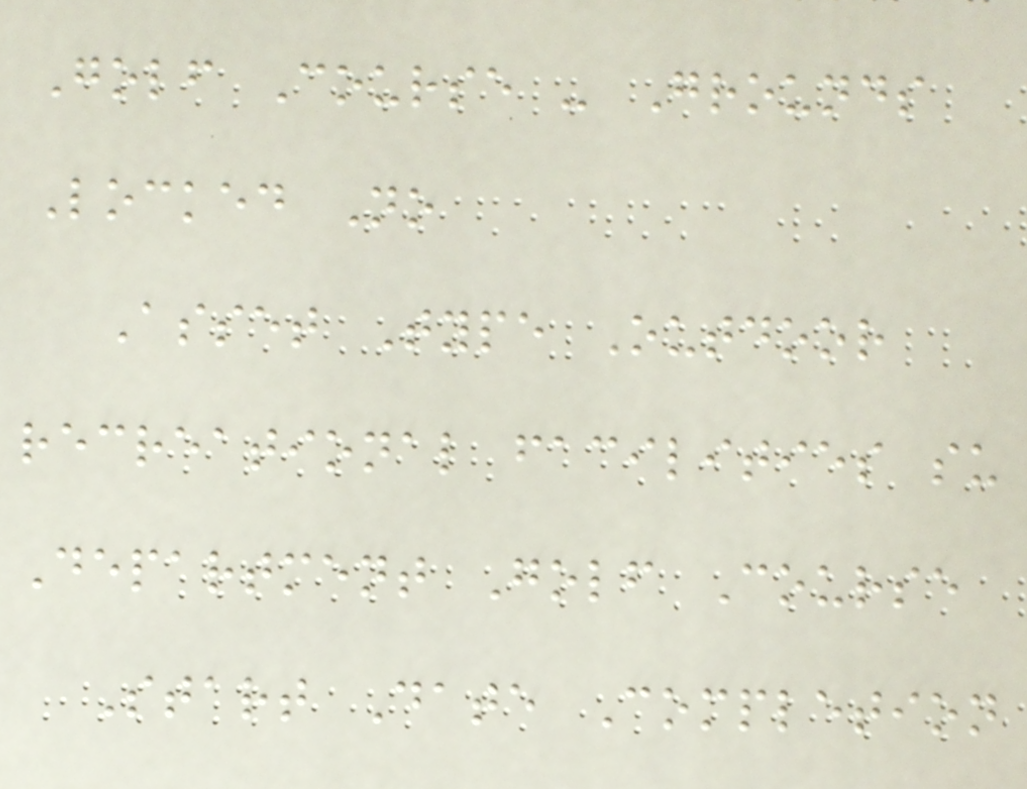Golf Course - Grounds
Locked No
Asset Type Outdoor
recreational facilities su
Department Golf Course
Start Date Completion
